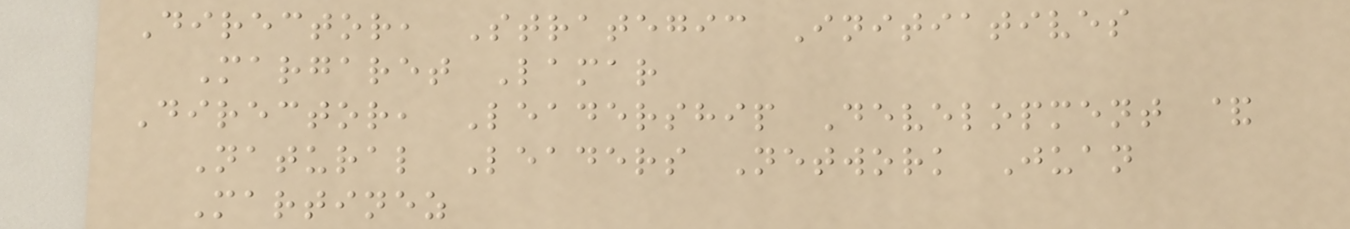Director, Strategic Initiatives
Margaret Lamar
Director, Leadership Development &
Natural Leaders Network Juan
Martinez
